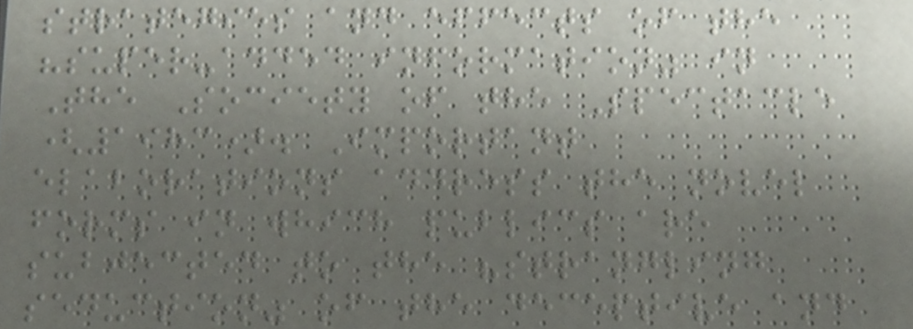strategies and effects of the
"super-added information" in
The Society of the Spectacle
(1983). Important
elaborations address the novel
forms in which publics are
subjected to the "strangling
seduction" of the deceptive and
